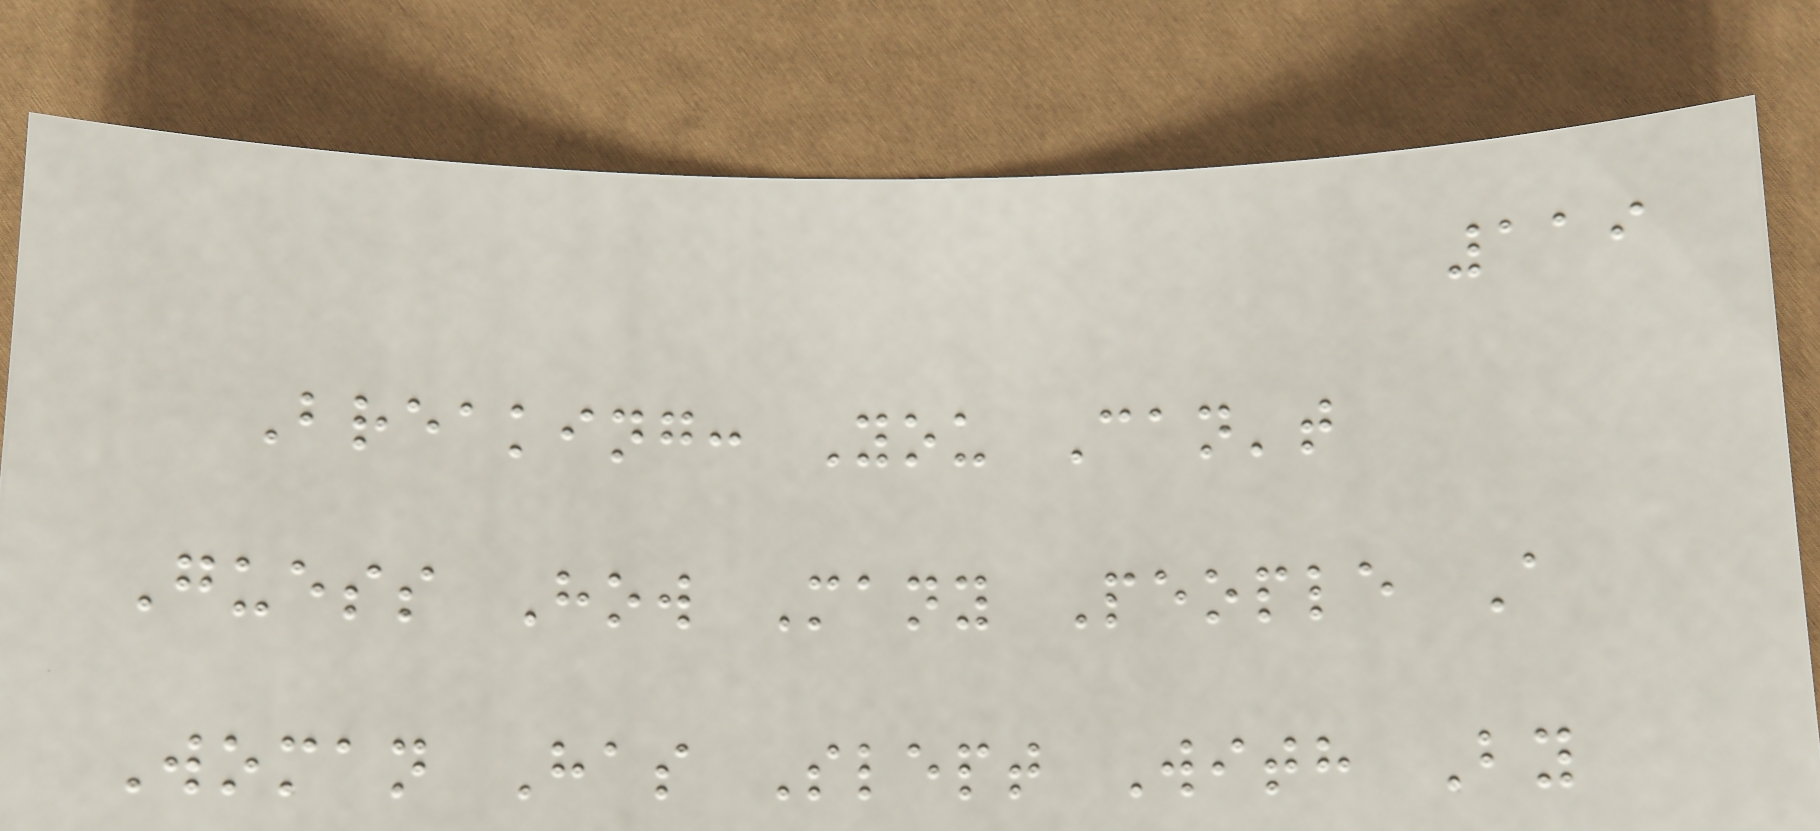119
Breaking: You Can't
Guess How Many People A
Woman Has Slept With By
